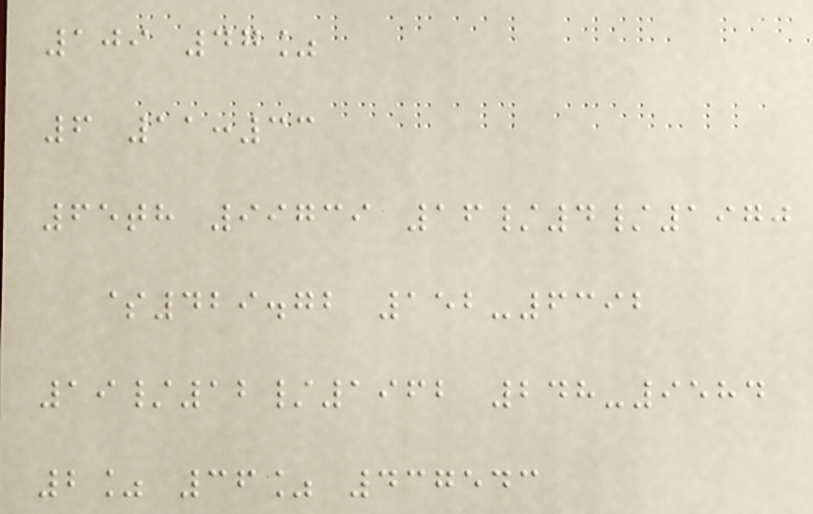109 47%
6 11:33
65th 99739 16/4/1970
$429.72 152-6392
19/12/1962 248-9584
2% 36% 437543
